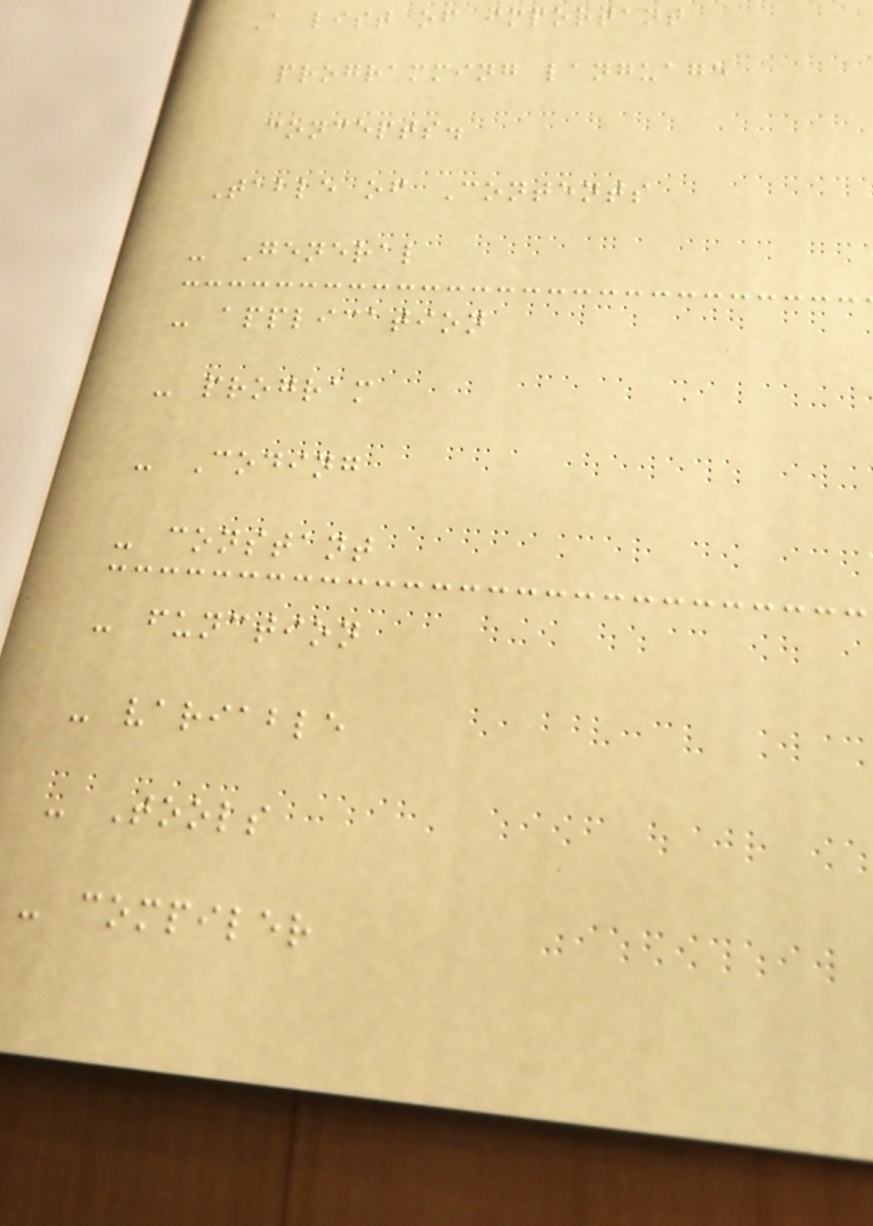A list of important
programming language
concepts.
Table of Contents
- General
- application
- program
- Coding
- constant
- function
- variable
- Tools
- compiler
